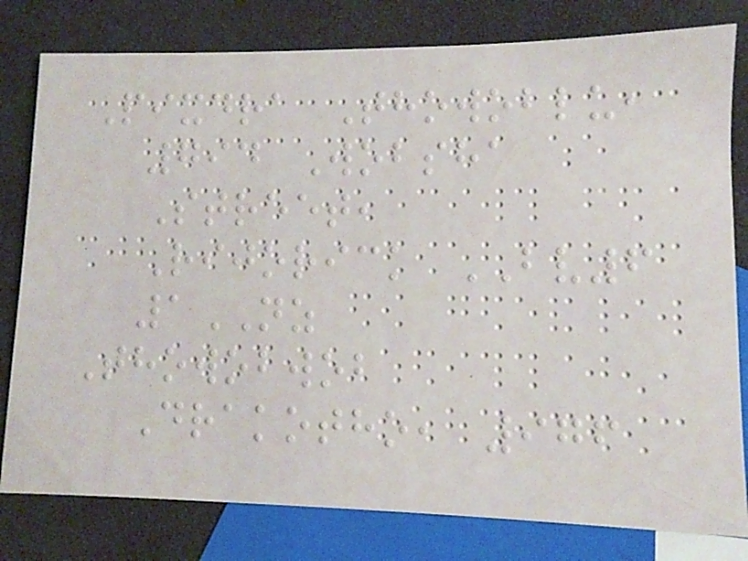Pixdra Thowoblu,
794 Wobsha
Street,
Rijorick BV6
1NZ
Thowobwob
Drakotho, 976
